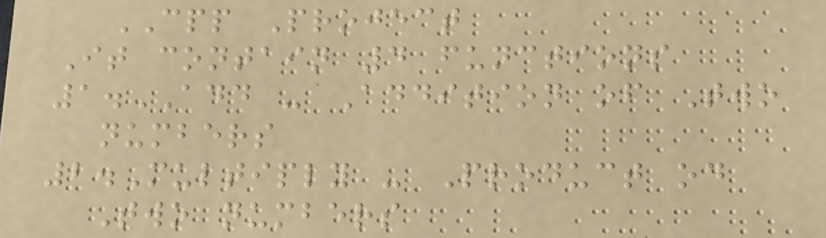CPP Project
It contain 4 functions
1.ADD - Addition of Two
numbers
2.Multiply - Product od
Two numbers
